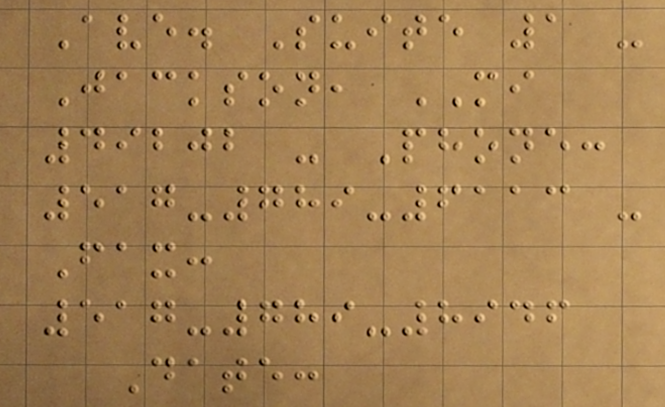Ave. Suite 1 -
Jackson, MI
49202 - Phone:
517-789-6113 -
Fax:
517-789-8946
Date:
